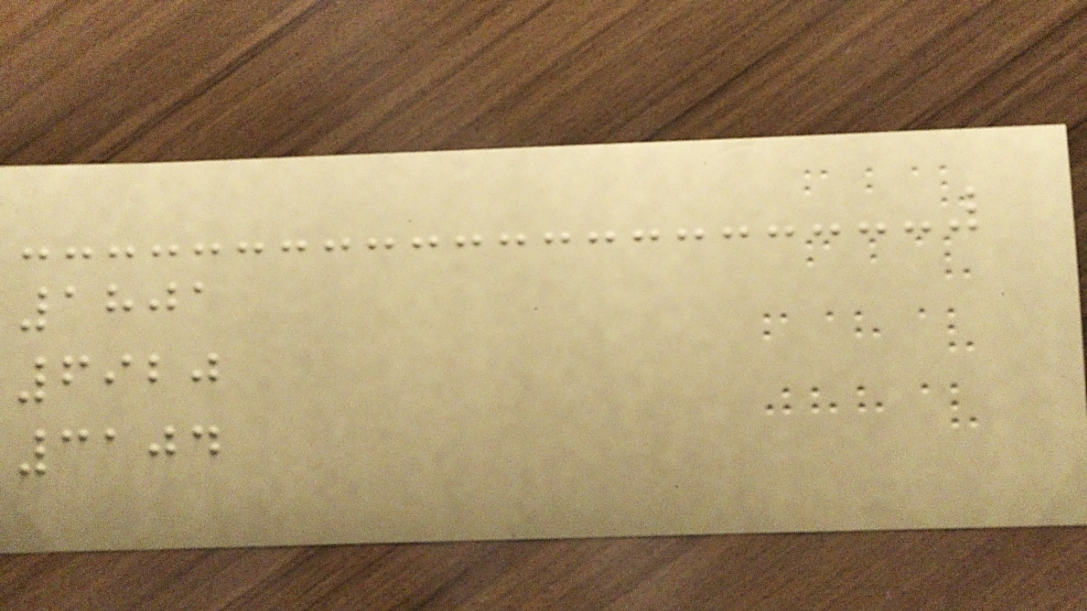1801
6920
3104
